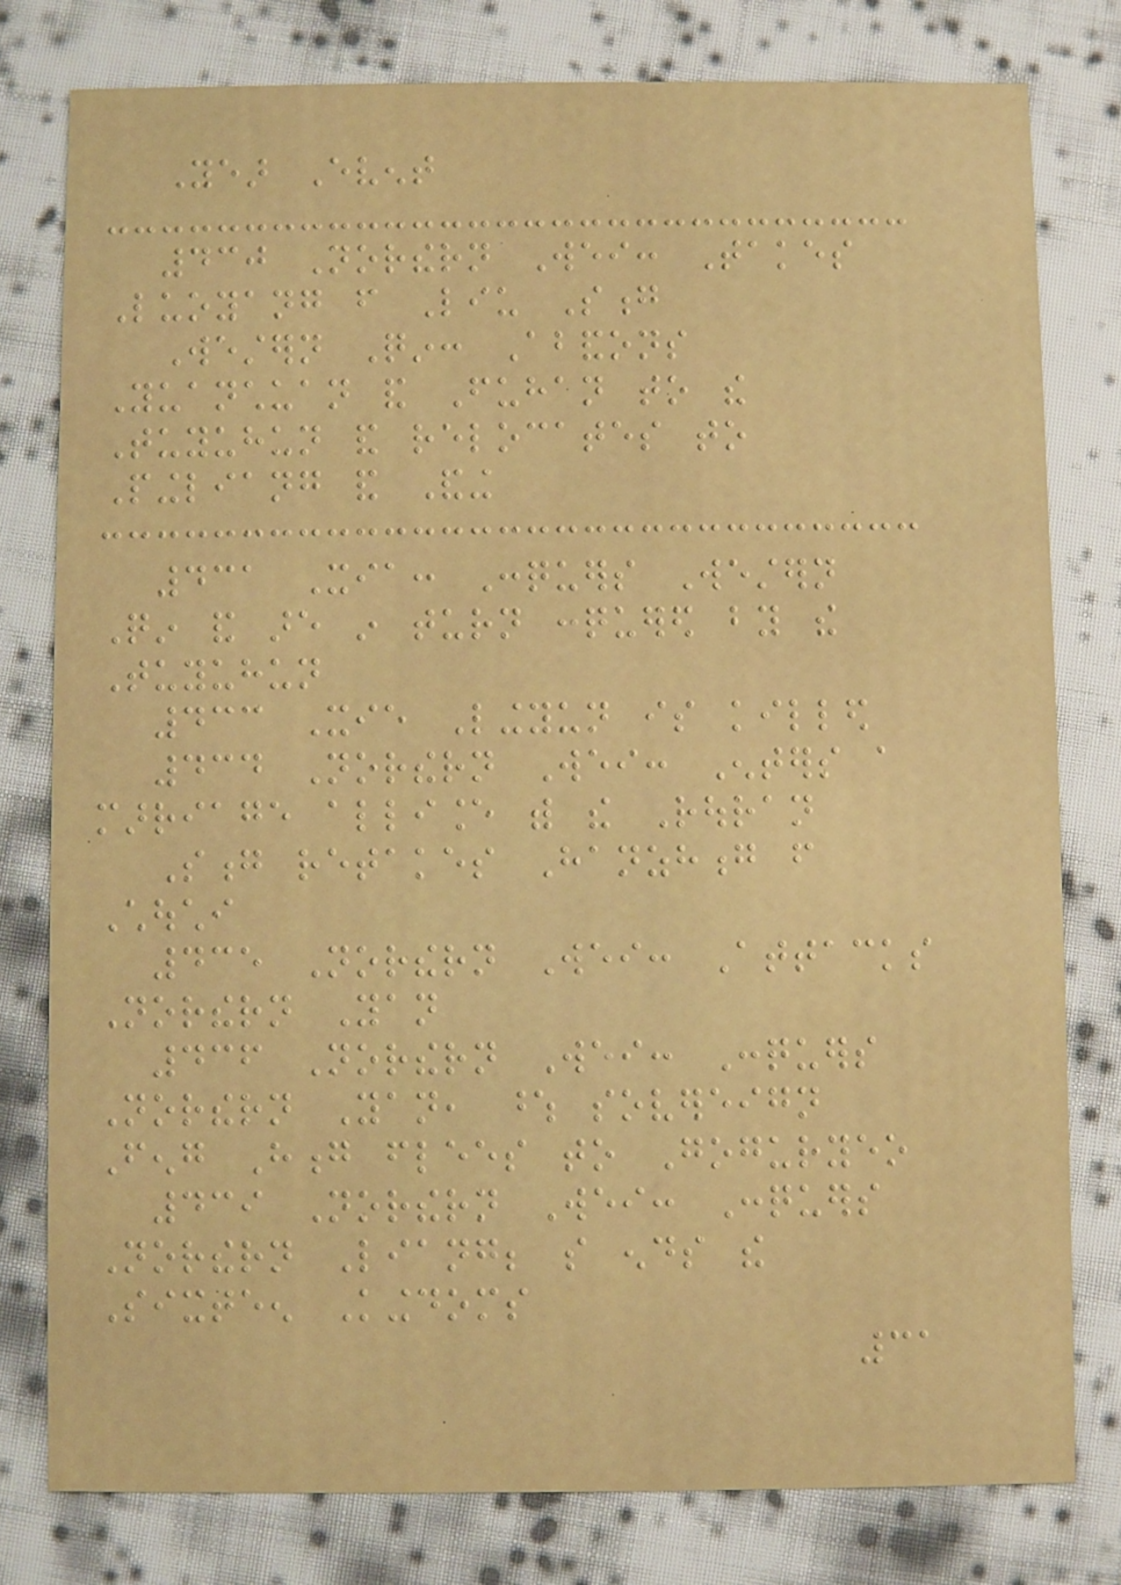Year Event
430 Northern Wei: Takes
Luoyang from Liu Song
Western Qin: Abandons
Yuanchuan and Fuhan to the
Tuyuhun and relocates to
Pingliang and Anding
431 Xia: Conquers Western
Qin and are in turn conquered by the
Tuyuhun
433 Xie Lingyun is killed
434 Northern Wei: Enters a
marriage alliance with the Rouran
Song retakes Hanzhong from
Chouchi
435 Northern Wei: Attacks
Northern Yan
436 Northern Wei: Conquers
Northern Yan, whose sovereign
Feng Hong flees to Goguryeo
439 Northern Wei: Conquers
Northern Liang; so ends the
Sixteen Kingdoms
31
